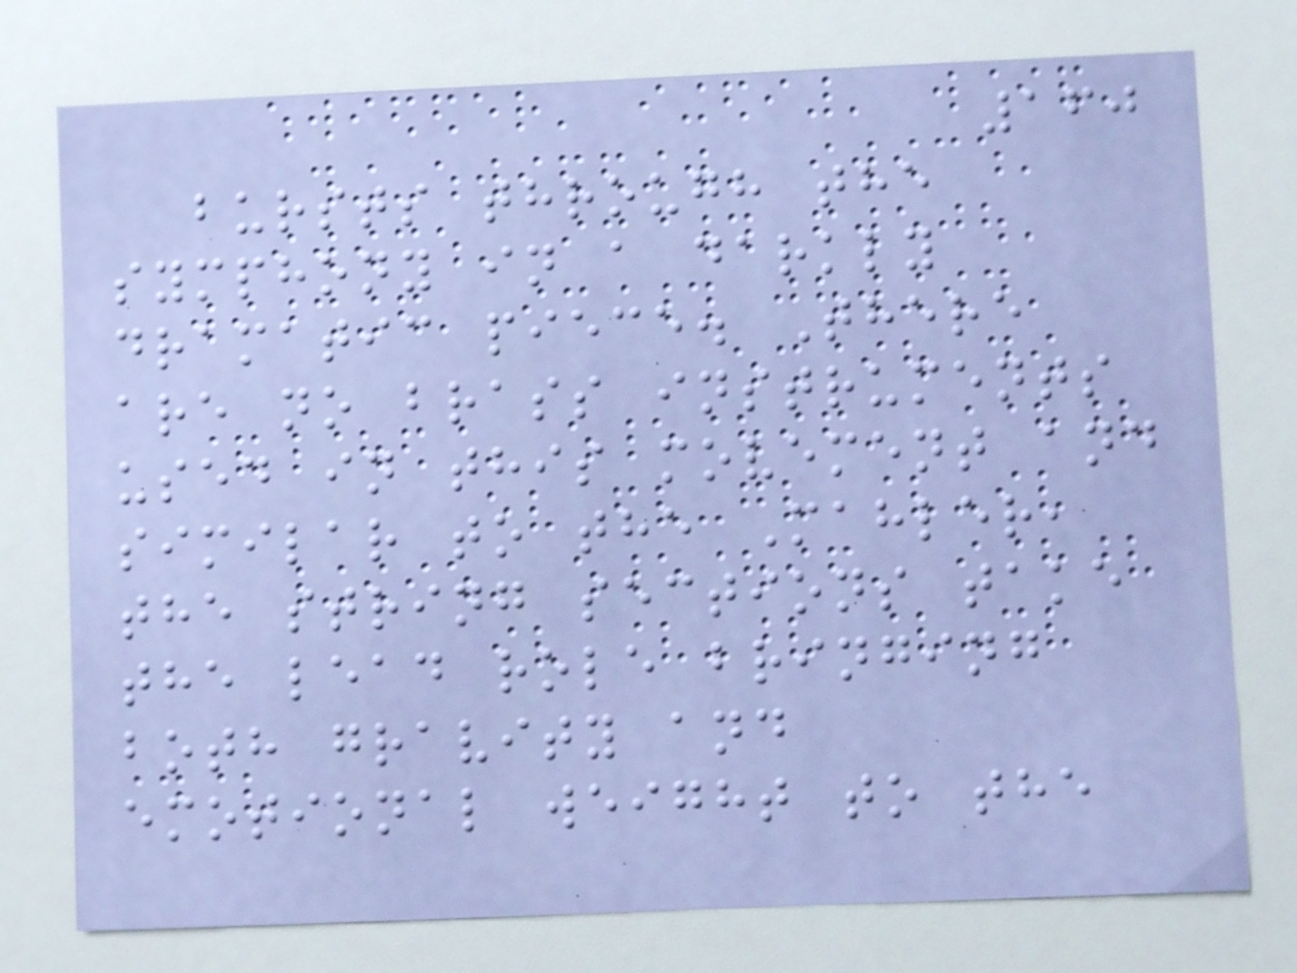160
bursts through the
symphony in a darkly
dramatic piece. There
are no brass instruments
used in this movement and
similar to the Mahler,
the string sections take
the lead role bringing
both gravity and
emotional weight to the
